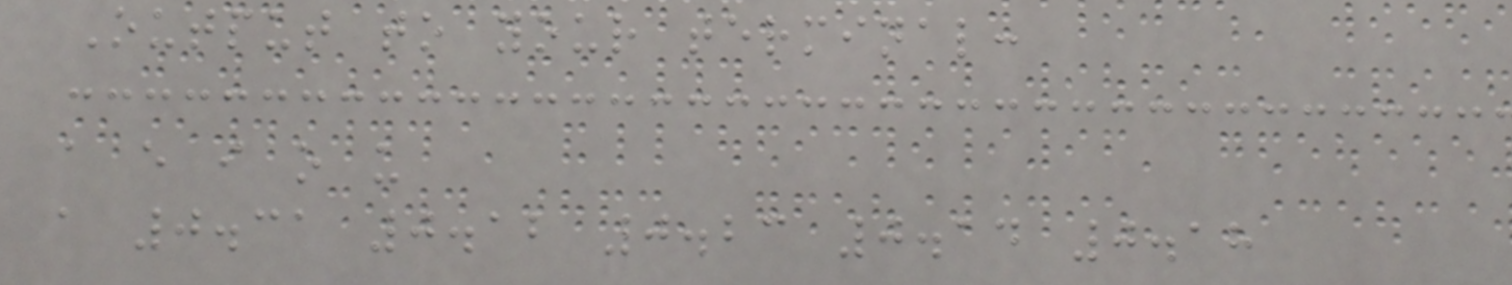Output to your terminal:
a e i o u
a 0.31 0.12 0.23 0.14 0.18
